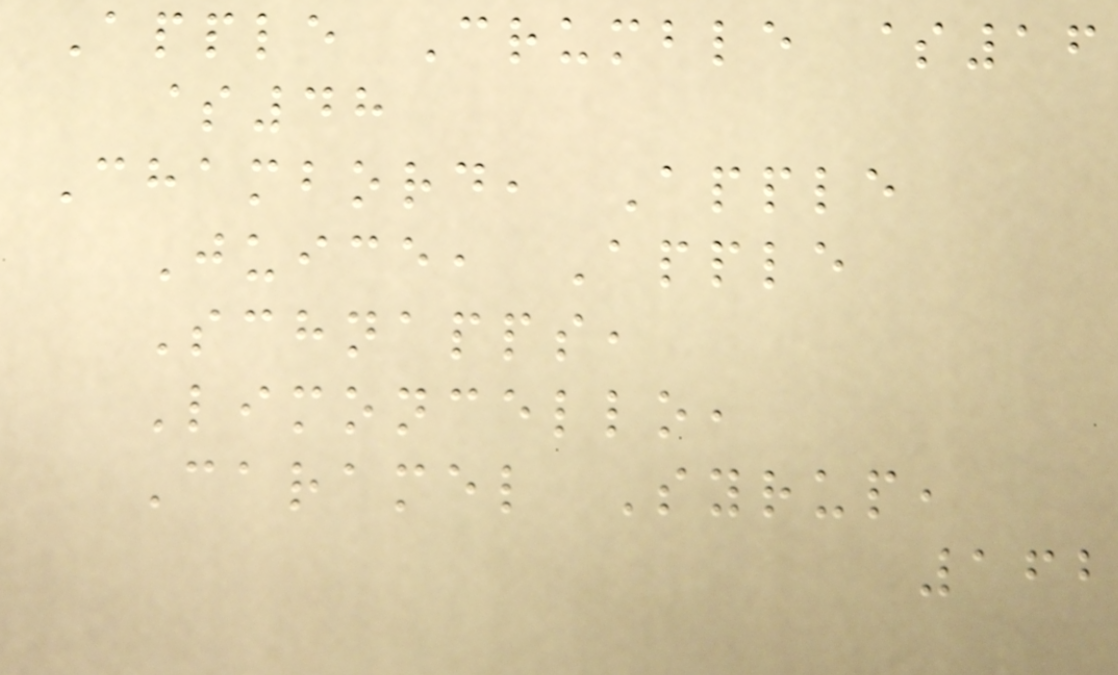Apple Crumble $16
$48
Chambord, Apple
Juice, Apple
Schnapps,
Limoncello,
Caramel Syrup,
162
